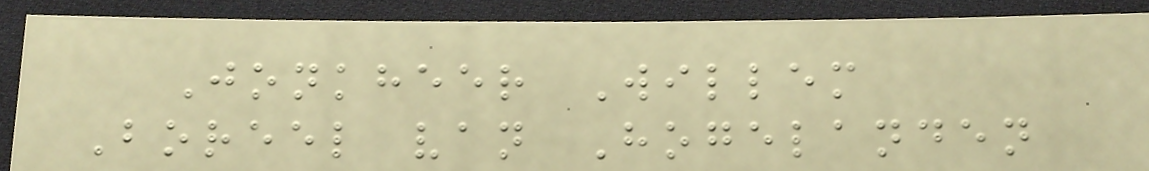Jonkheer Willem
Boreel van Hogelanden
